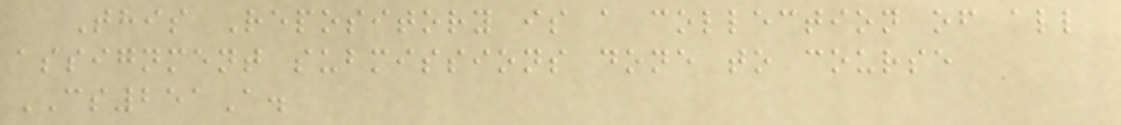This Repository is a collection of all
assignment submissions done to course
CS251A.
